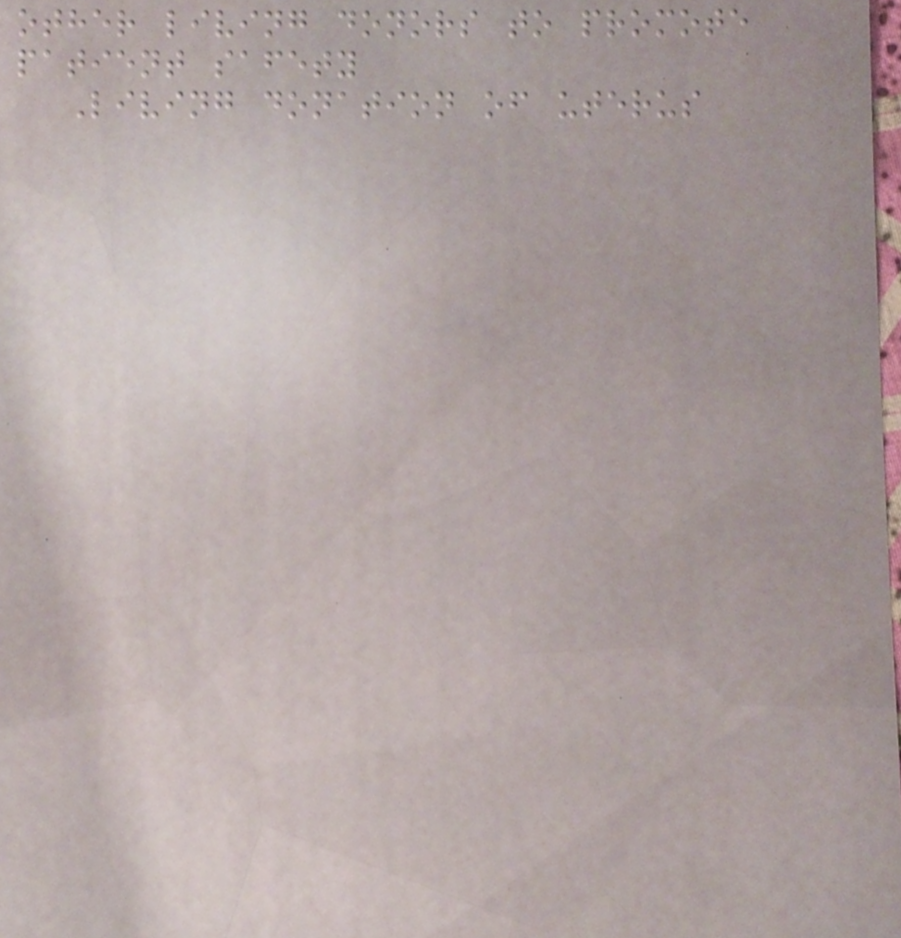other living donors to promote
patient safety
Living donation of uterus
